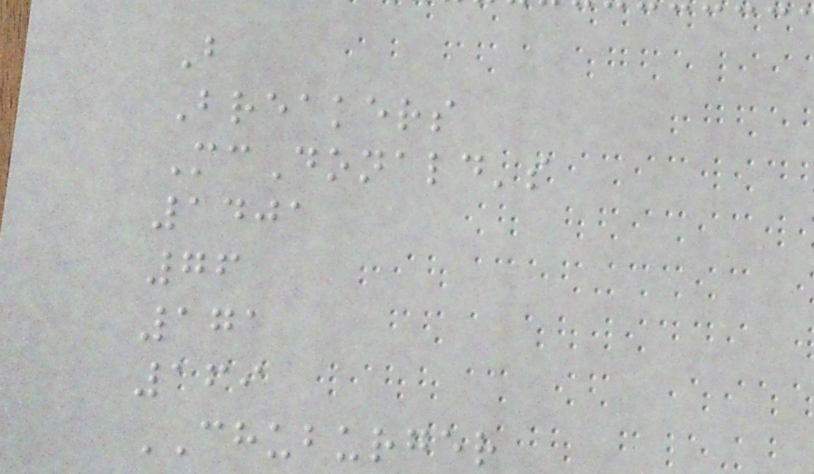B
Breakers
McDonald's
1401
76
171
169
CHUBURGER
